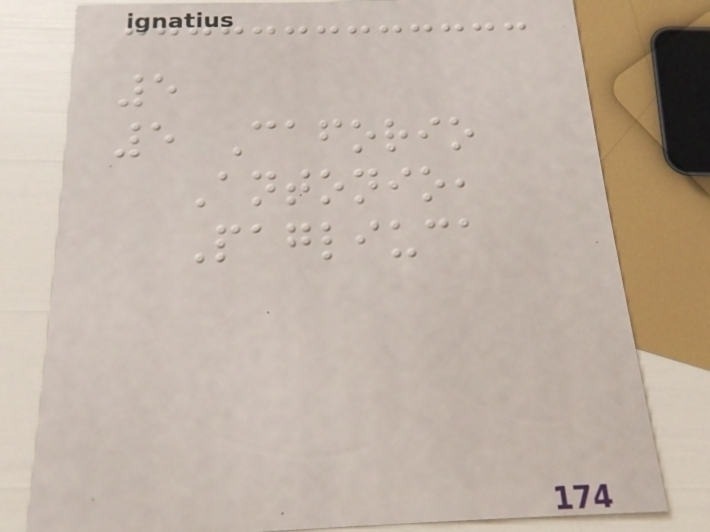5
5 Caforio
Antonio,
Pagliuca
